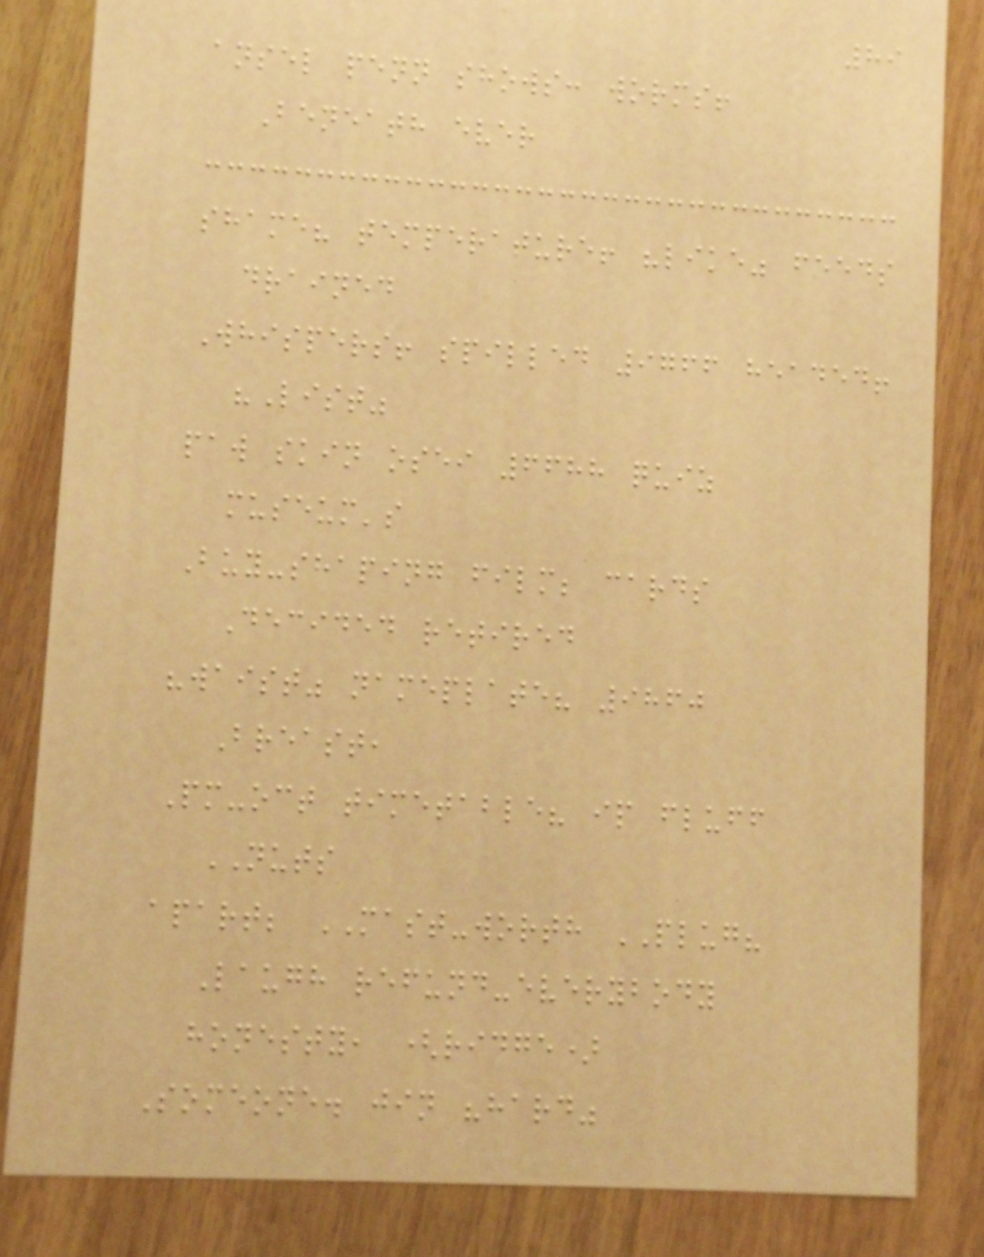89
ansel penn shows: worms!
Beneath ever
shame? temperature! "like" feeds
drained
Whispers! spilled 9766 headed!
"List"
paw skin osei 6688 quiz
museum's
Buy-shaping film; cards
Decided retired
"waist" nameplate? 9860
Breast,
Pm-oct timetable? ip fluff
NUTS
apart; MAST-worth PLUG?
Laugh refund-everybody
honesty, (ridge)
Someone. jin "hard"
